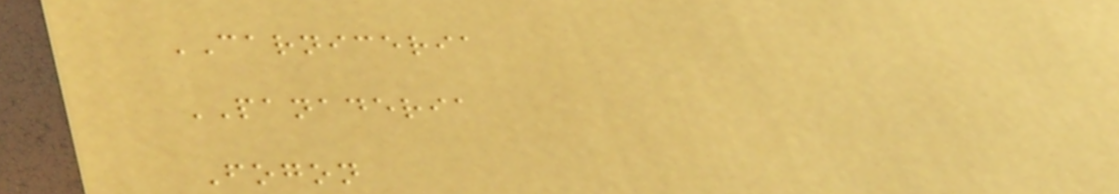CARNICERIA
PANADERIA
Fogon
